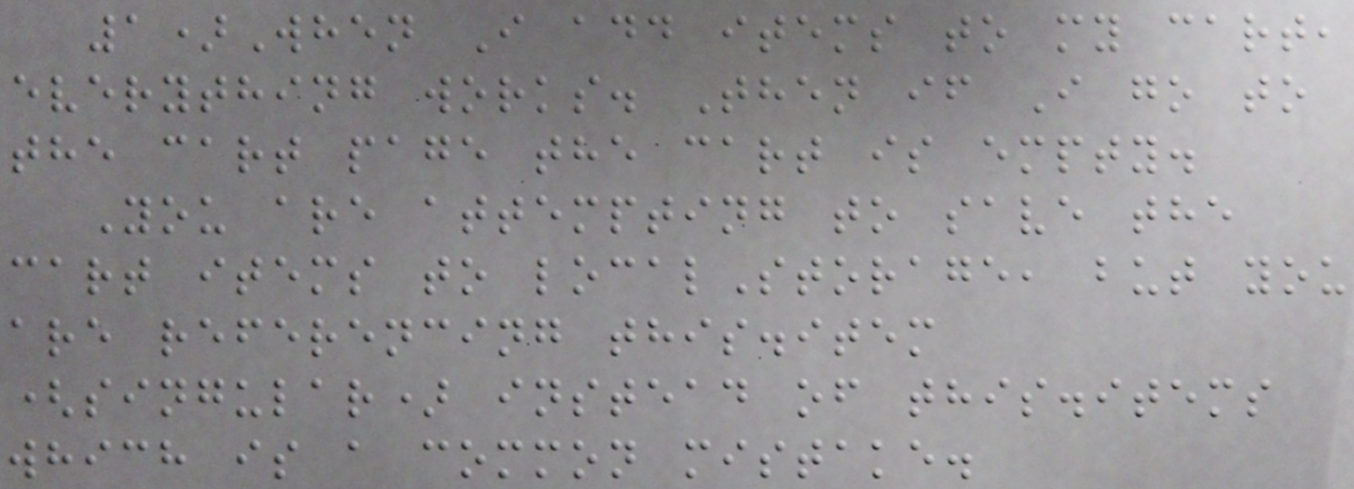1)When I add items to my cart,
everything works. Then if I go to
the cart page the cart is empty.
You are attempting to save the
cart items to localStorage, but you
are referencing this.item
(singular) instead of this.items
which is a common mistake.
